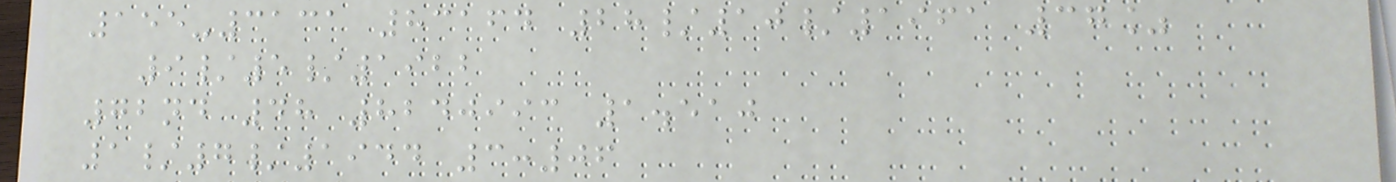155-3131 83164 28/10/1961 37%
9/5/1922
72nd 48 8240993 1.510
1/7/1944 3:06
